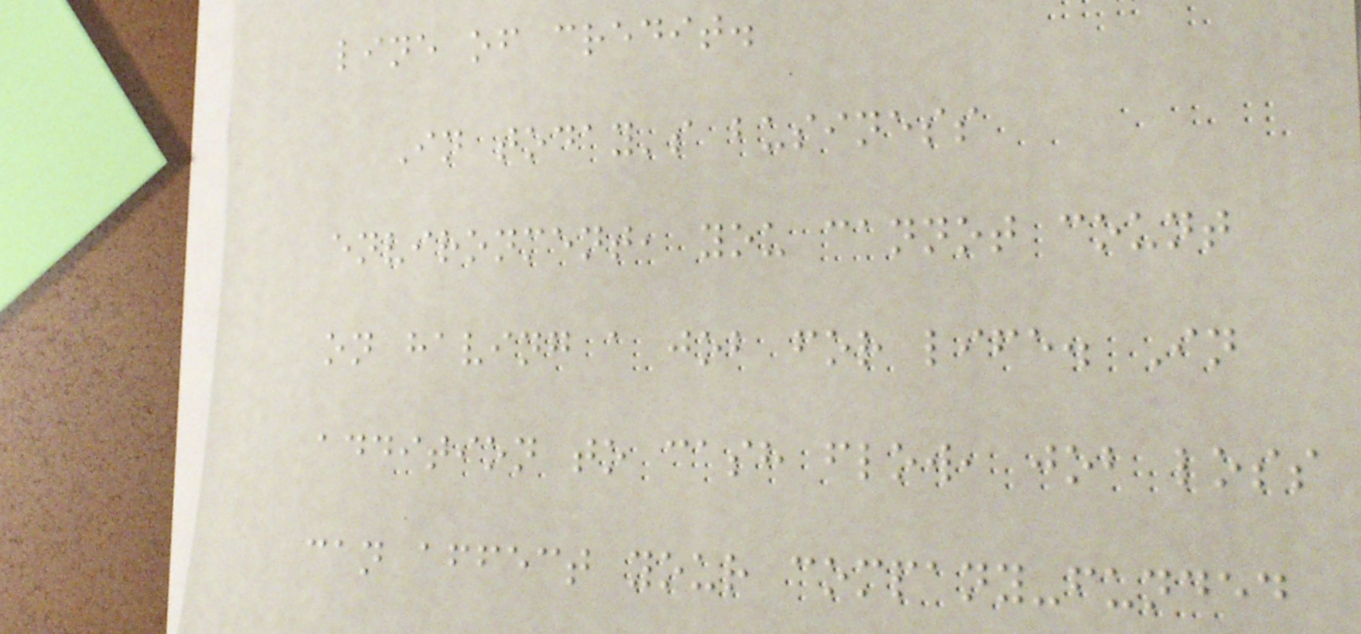line of credit.
In today's business
environment, you cannot count
on having a job for life. In
addition to cash flow, job loss
can affect your company-funded
